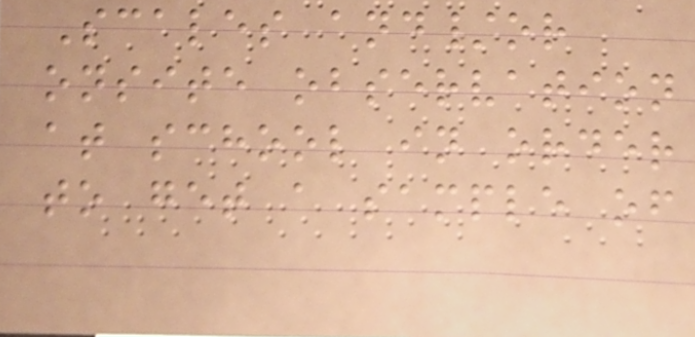Scales and/or
onsite observation
at school in order
to get a sample of
